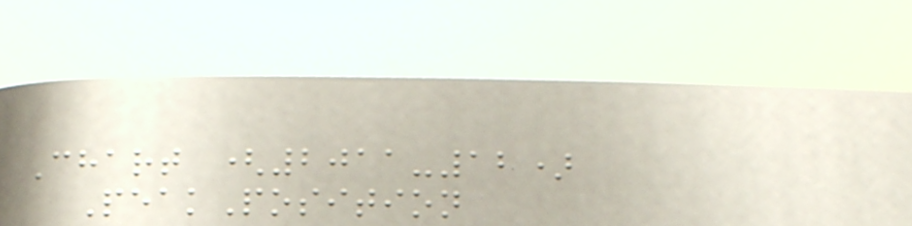Chart (2011-12)
PeakPosition
